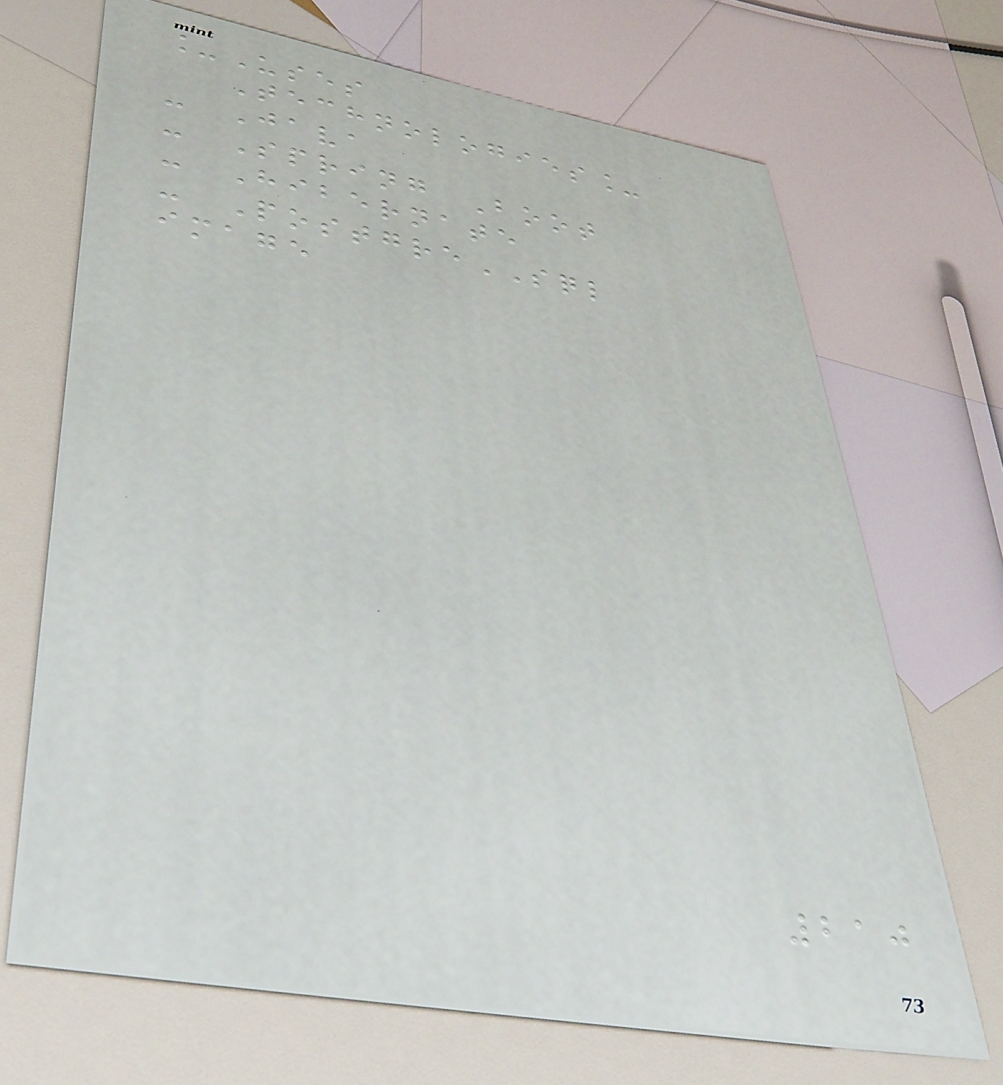_Uses
Technologies_
- Java
- Spring Boot
- Hibernate
- PostgreSQL
image
210
